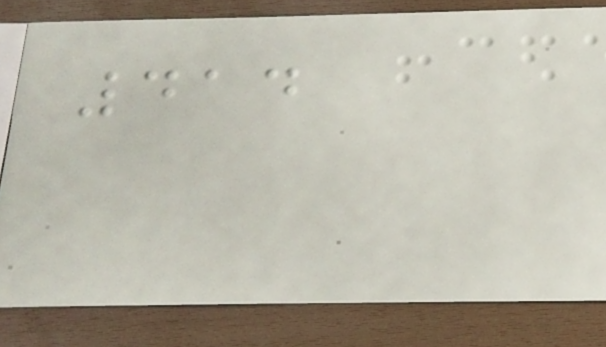414
